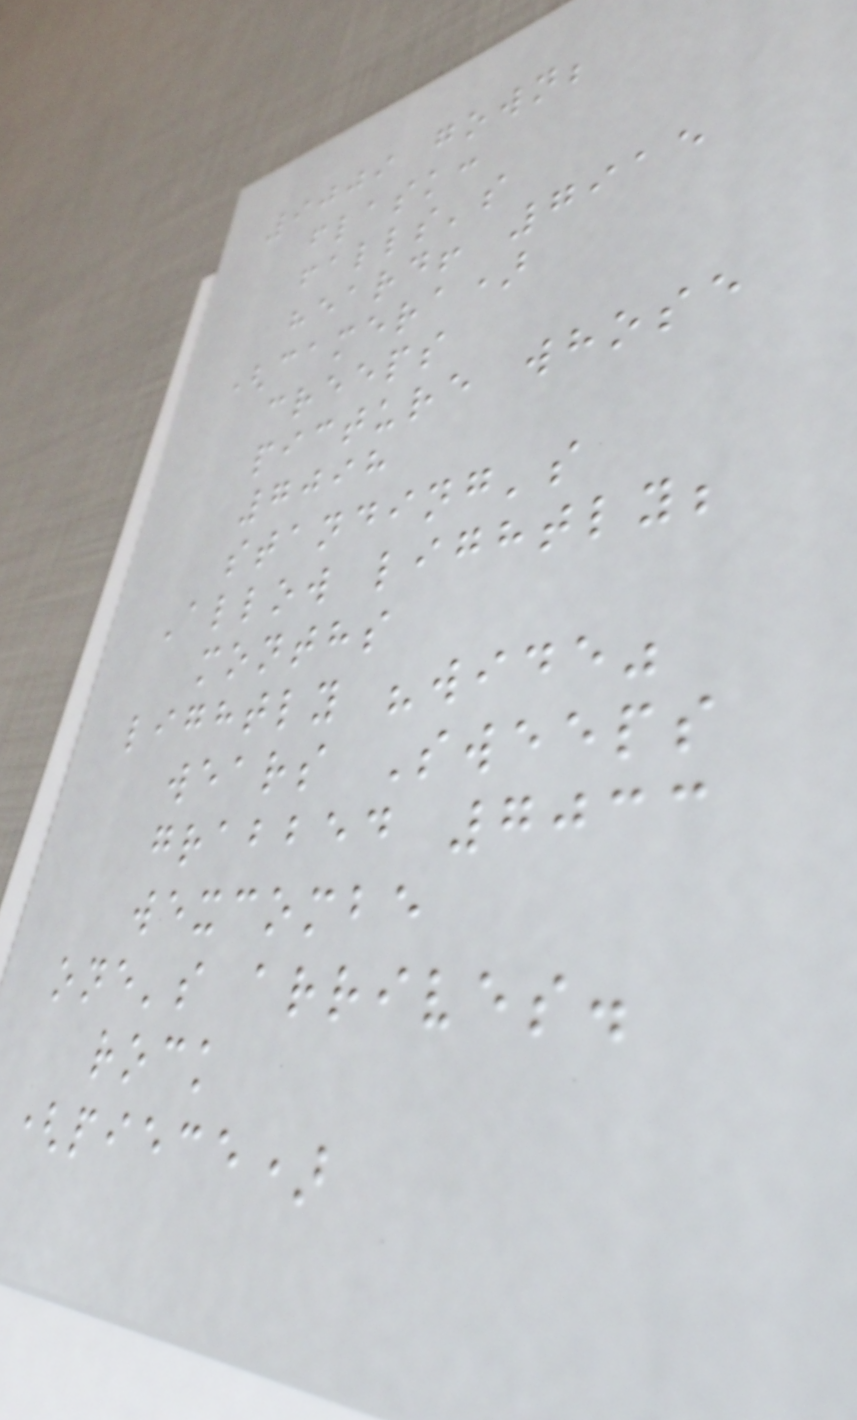9009 gown;
flask:
falls's
heard! 7915
(camera)
creeps
picture whose
7098
standing's
Allow lightly;
months
lightly "wide"
wears Sweeps
grabbed 7033
wexcombe
one's arrives.
rock
(piece)
